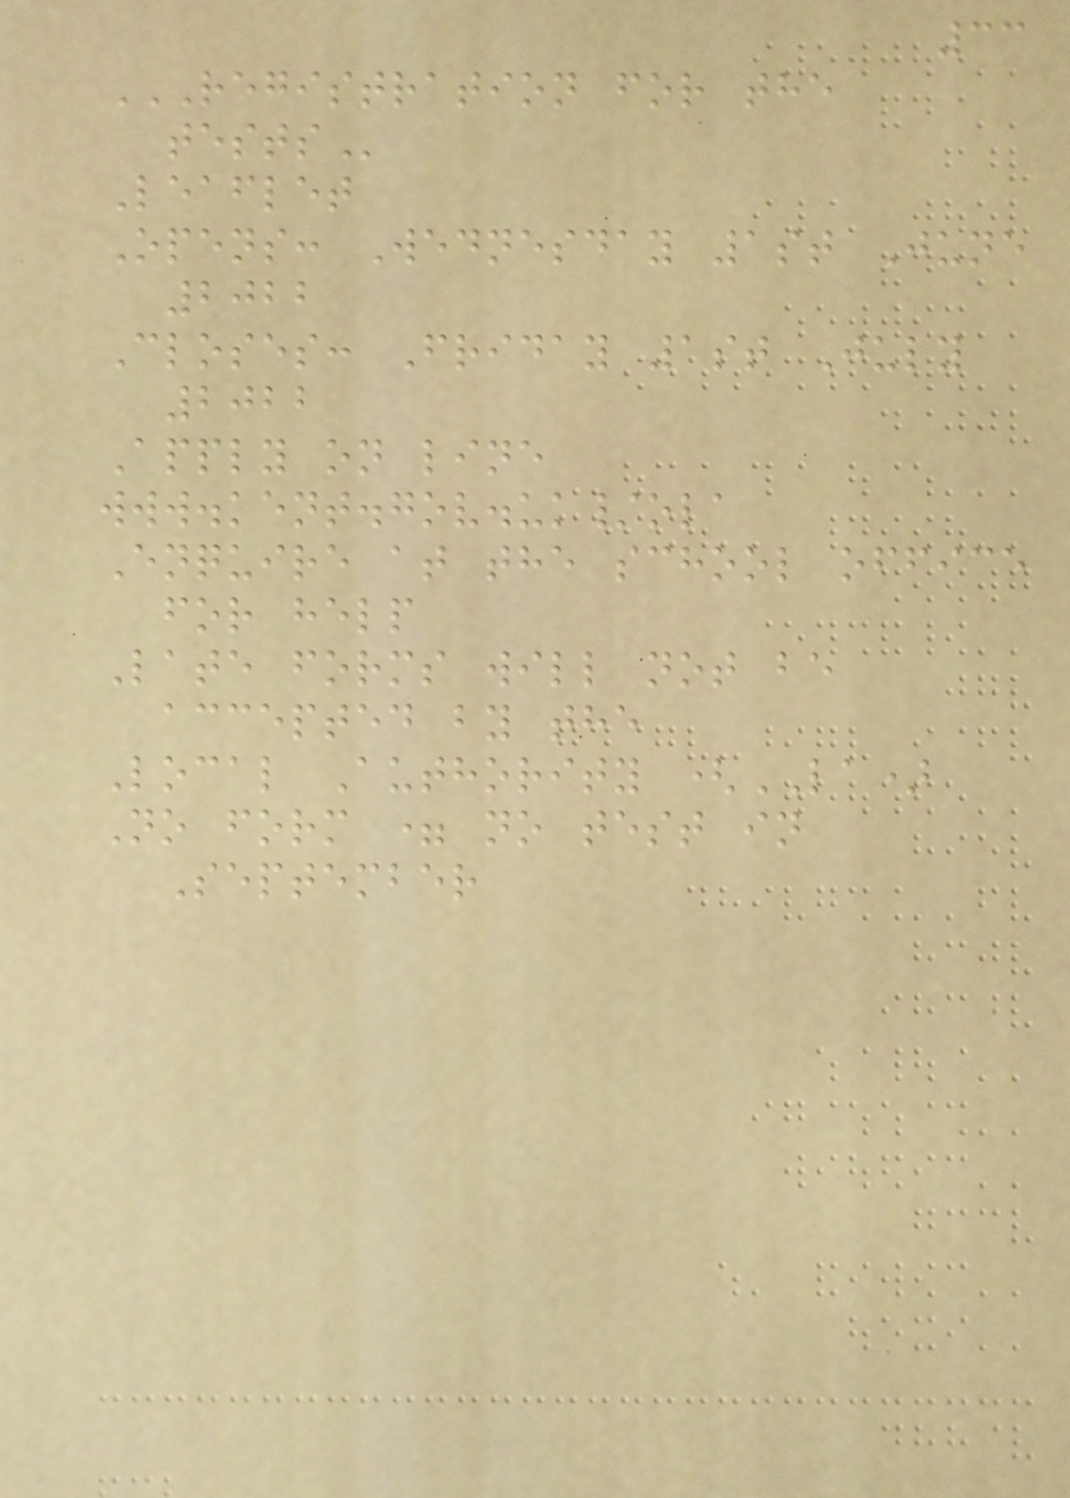33
REGISTRATION FOR THE
TESTS
Leaflet
Opens: Wednesday 1st June
2022
Closes: Friday 1st July
2022
Apply on line
www.kent.gov.uk/ola
Enquire at the school office
for help
Late forms will not be
accepted by the
Local Authority (LA)
No form = no test in
September
